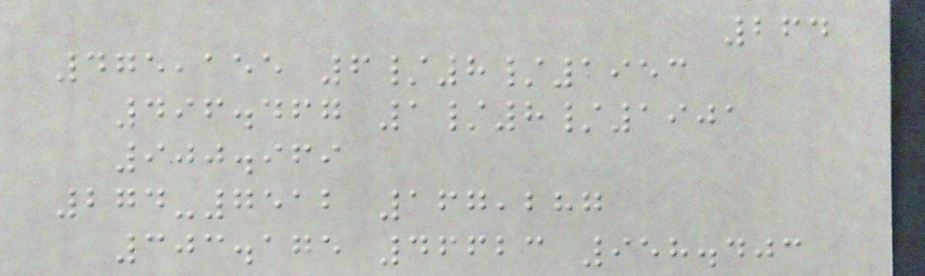264
475,155 6/8/1953
496.467 1/8/1901
900.969
274-7512 167,287
303.175 46623 958.403
